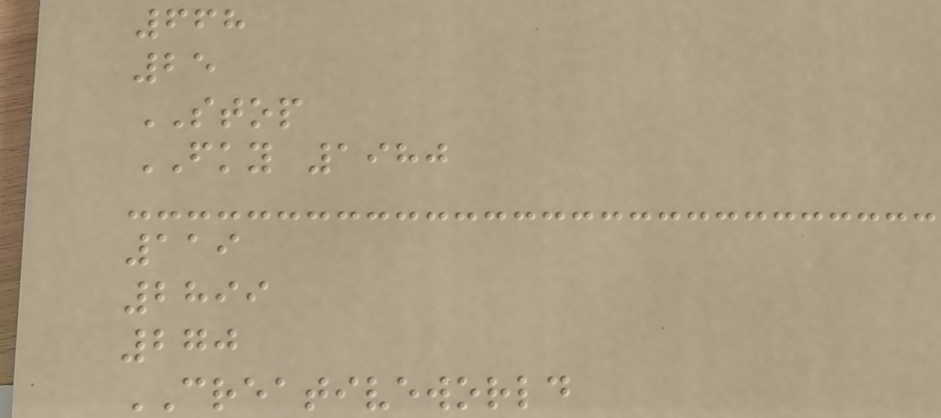668
25
STOP
FKY 1980
119
2899
270
CREATIVEWORLD
